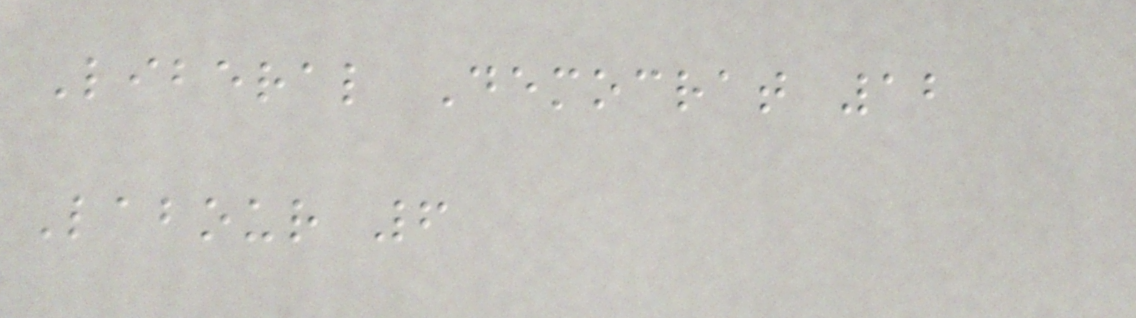Liberal Democrat 12
Labour 6
